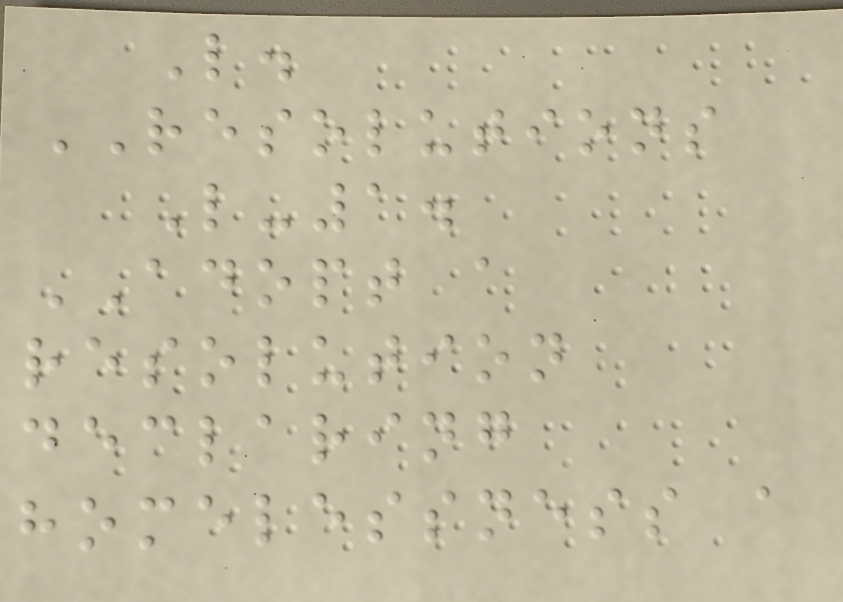L.
RESOLUTIONS
L-1.
ADOPT a
resolution
declaring
homelessness a
